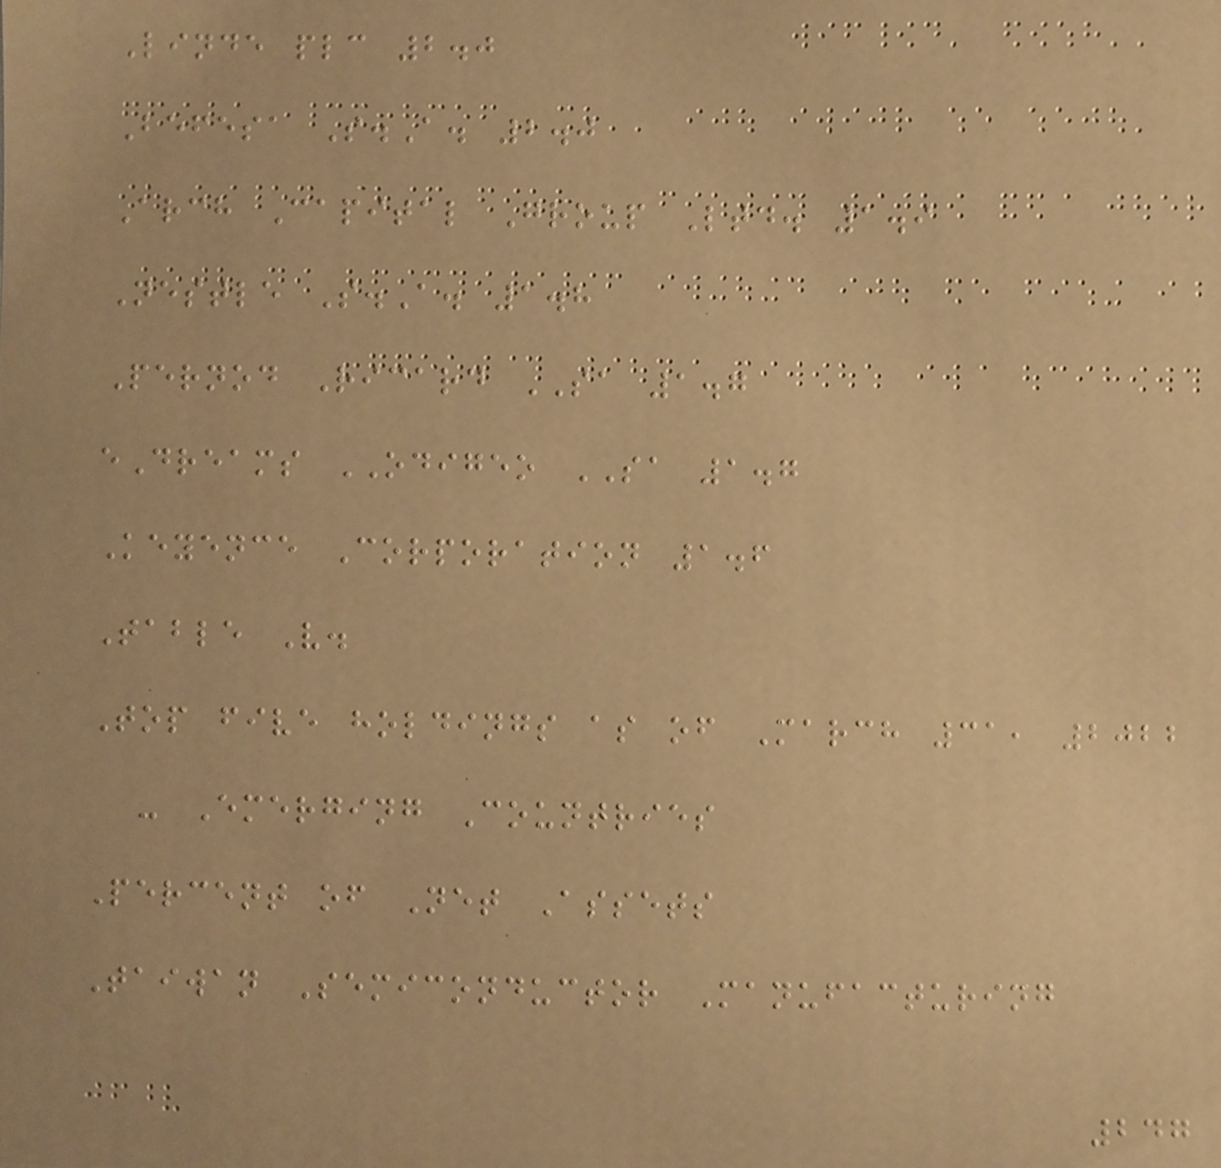Linde plc 2.0
Befesa S.A. 2.0
Arch Capital Group Ltd. 1.9
Nestle S.A. 1.8
Pernod Ricard SA 1.7
eDreams ODIGEO SA 1.7
Keyence Corporation 1.6
Table V.
Top five holdings as of March 31, 2022
- Emerging Countries
Percent of Net Assets
Taiwan Semiconductor Manufacturing
247
